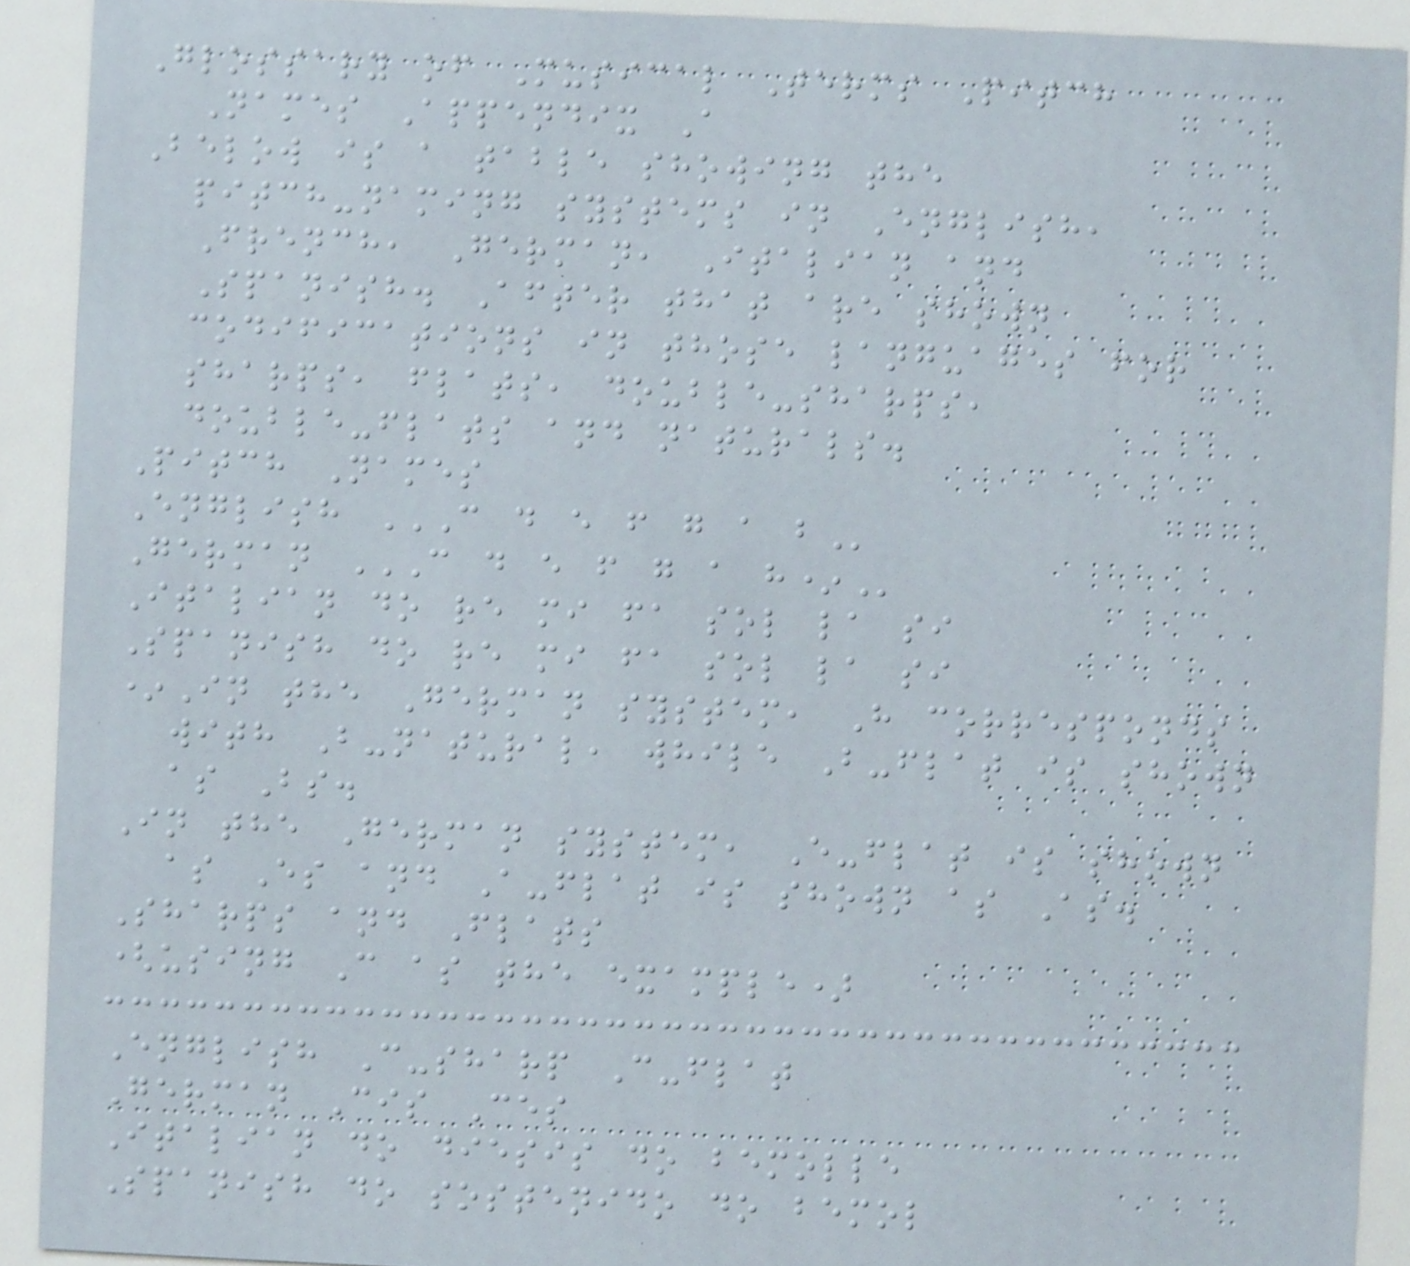Glossary of Musical Terms Pitch
Names Appendix A
Below is a table showing the
pitch-naming systems in English,
French, German, Italian and
Spanish. After that are shown
codifications in those languages for
sharps, flats, double-sharps,
double-flats and naturals.
Pitch Names
English C D E F G A B
German C D E F G A H*
Italian do re mi fa sol la si
Spanish do re mi fa sol la si
*In the German system, H corresponds
with B-natural, while B-flat is shown
as Bs.
In the German system, E-flat is shown
as Es and A-flat is shown as As.
Sharps and Flats
(using C as the example)
English C-sharp C-flat
German Cis Ces
Italian do diesis do bemolle
Spanish do sostenido do bemol
